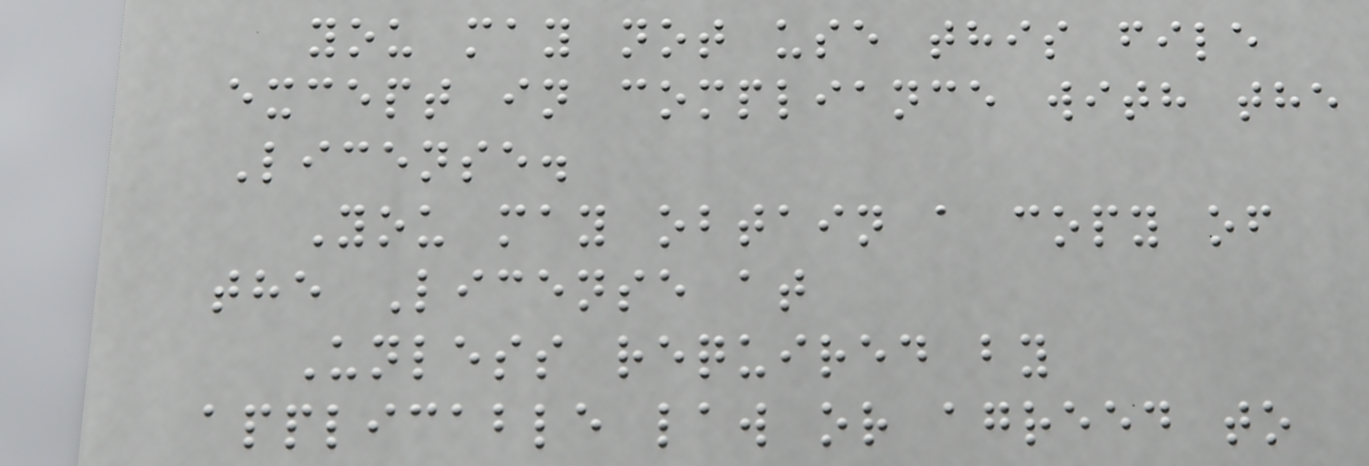you may not use this file
except in compliance with the
License.
You may obtain a copy of
the License at
Unless required by
applicable law or agreed to
